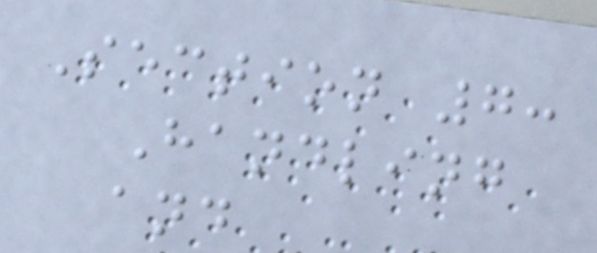Section 7:
Handling
and
